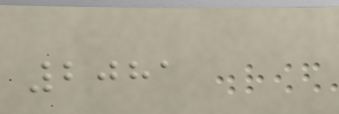2081
